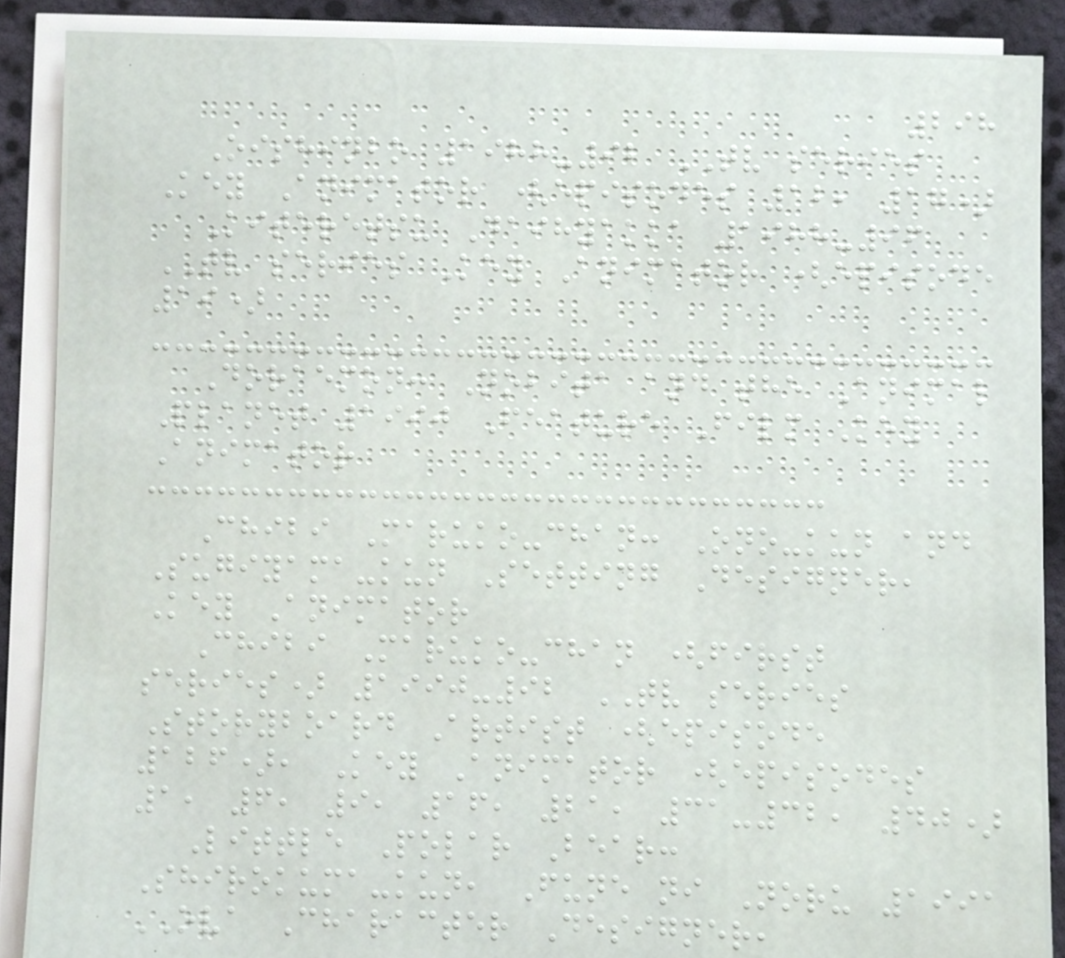298
Oishinbo 1988-92 TV series
Key Animator (episodes 12, 17)
Kiteretsu Daihyakka 1988-96
TV series Key Animator (episode
19)
Doraemon: Nobita and the Animal
Planet 1990 Feature Film Key
Animator
Chibi Maruko-chan: Ono-kun and
Sugiyama-kun Setting Designer,
Key Animator
Chibi Maruko-chan (first
series) 1990-92 TV series
Storyboard Artist (episode
126), Key Animator (episodes
1, 6, 9, 16, 21, 31-32, 40)
Little Polar Bear:
Shirokuma-kun, Fune ni Noru 1991
OVA Character Designer,
